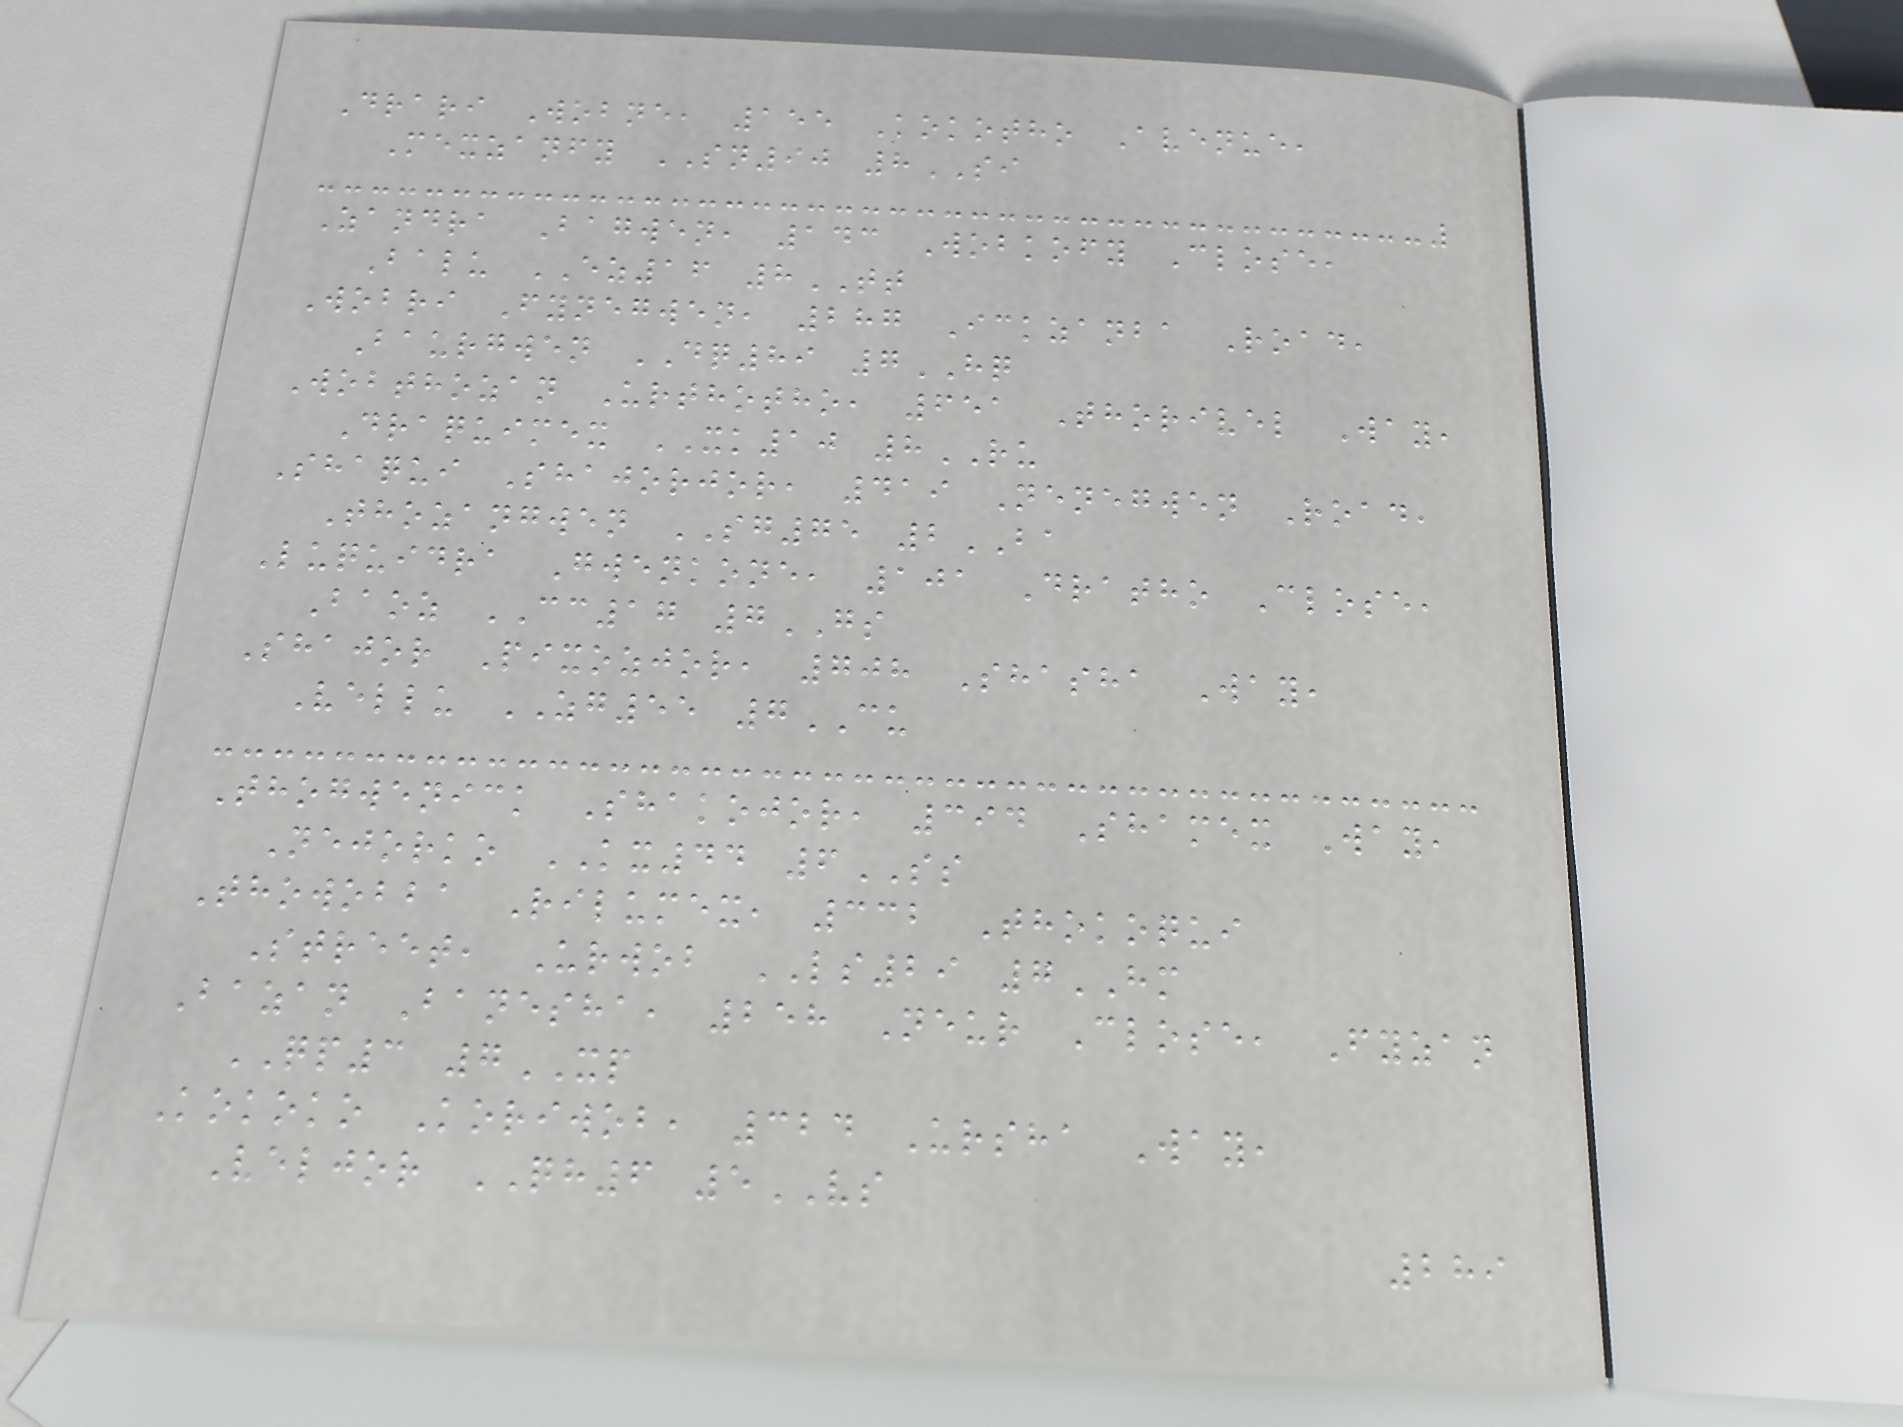Drari Wobne, 155 Kokotho Avenue,
Mexzanfy SN90 8SI
Zandra Bagwen, 143 Wobkofy Close,
Balu EZ16 8TT
Wobri Fynegwen, 287 Ickzanba Road,
Baurgwen DQ89 7HQ
Wobthozan Urthotho, 651 Thorivel Way,
Draquimex XK10 8RU
Shaqui Shajorjor, 419 Nenegwen Road,
Thozangwen SG75 2BA
Luquidra Gwenkone, 101 Dratho Close,
Baoz CC17 7GS
Shajor Pixozjor, 708 Shasha Way,
Vellu ZG55 7CU
Thogwenick Shakojor, 394 Shamex Way,
Nejorko KX44 6SS
Thowobba Rilumex, 332 Thokoqui
Street, Urwob LS29 7HM
Bazan Banesha, 258 Neur Close, Fyzan
QP3 7XP
Kokoko Koriwob, 324 Ursha Way,
Veljor QH6 5VS
289
